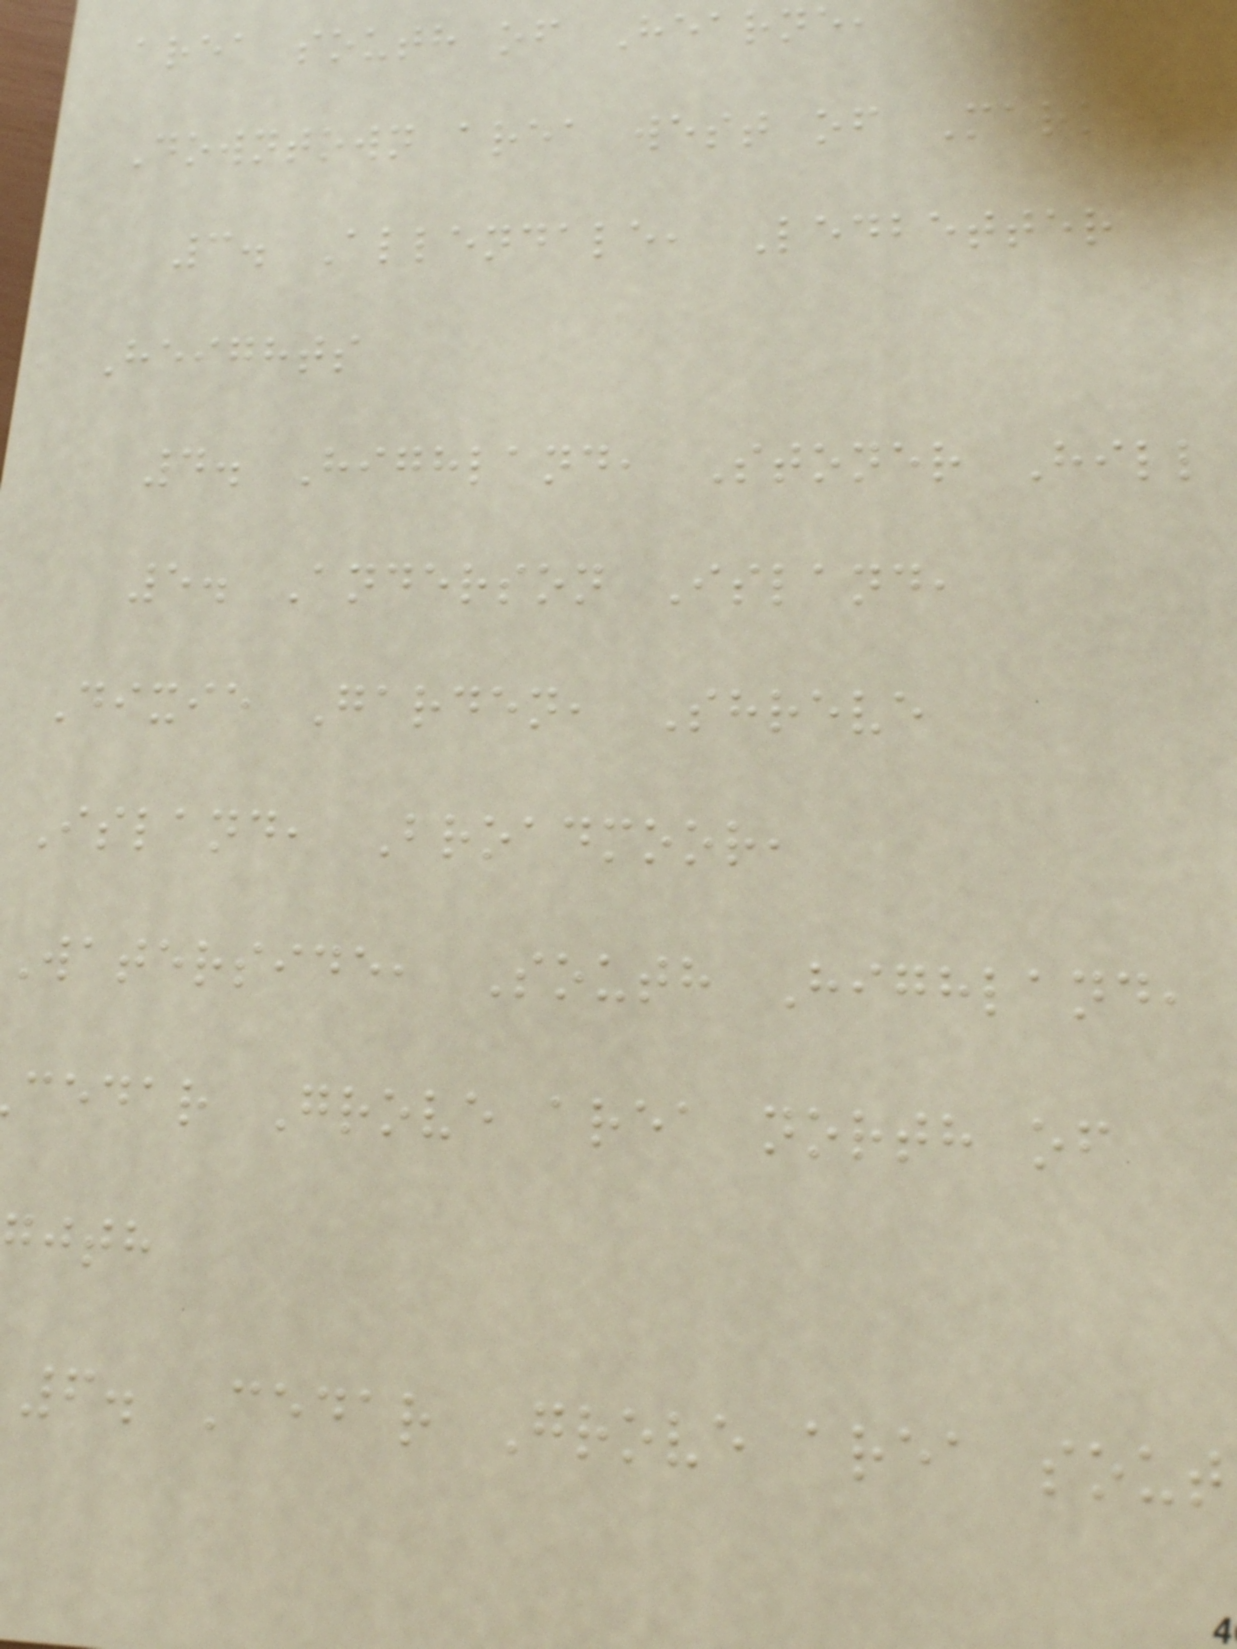area south of Hearne,
Downtown area west of Market
3. Allendale, Ledbetter
Heights
4. Highland, Stoner Hill
5. Anderson Island,
Dixie Garden, Shreve
Island, Broadmoor,
Waterside, South Highland,
cedar Grove area north of
6. Cedar Grove area sout
